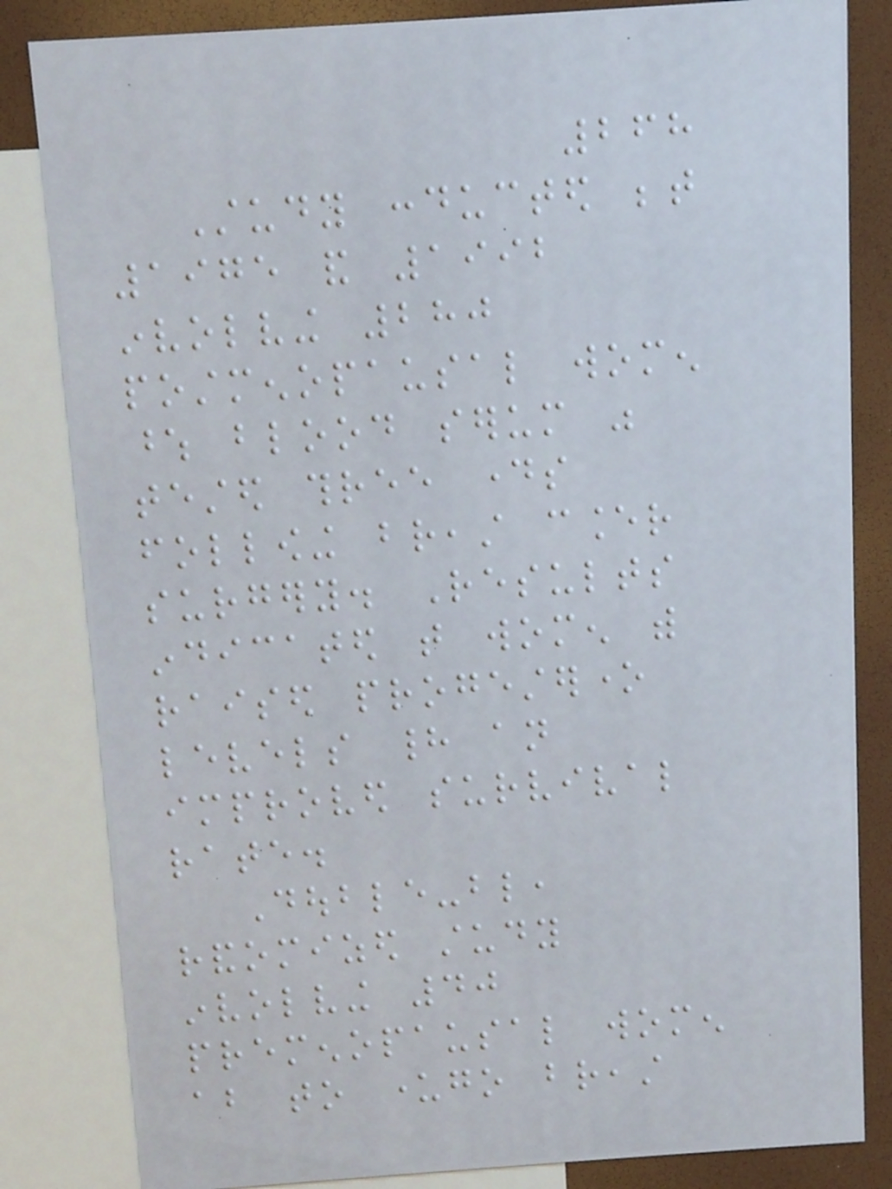268
Study conducted between
1975 and 1992
involving 280
postmenopausal women
whose blood serum was
tested three days
following breast cancer
surgery. Results
indicated that women with
raised progesterone
levels had an
improved survival
rate.
Double-blind,
randomized study
involving 40
premenopausal women
about to undergo breast
